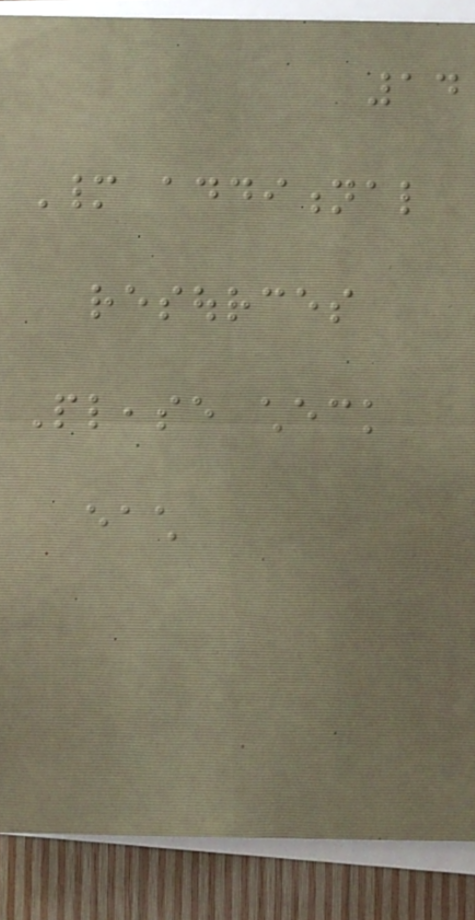14
Many additional
resources
Please check
each
